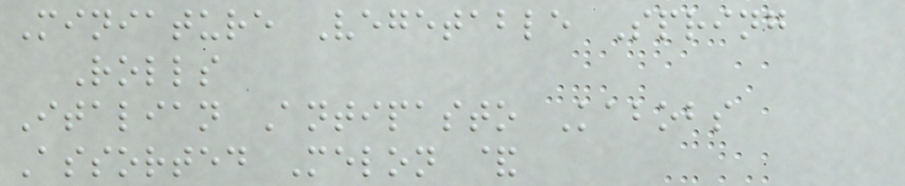Miniature Vegetable Spring
Rolls
Italian Antipasto Kabobs
Assorted Melon &
